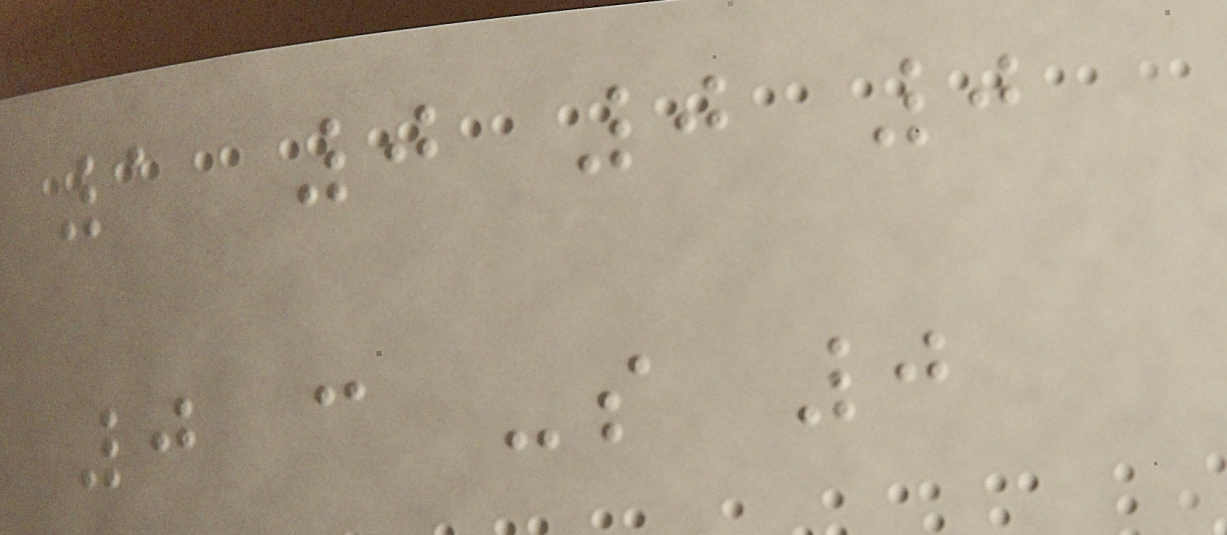1 0 0 0
0 c -s 0
